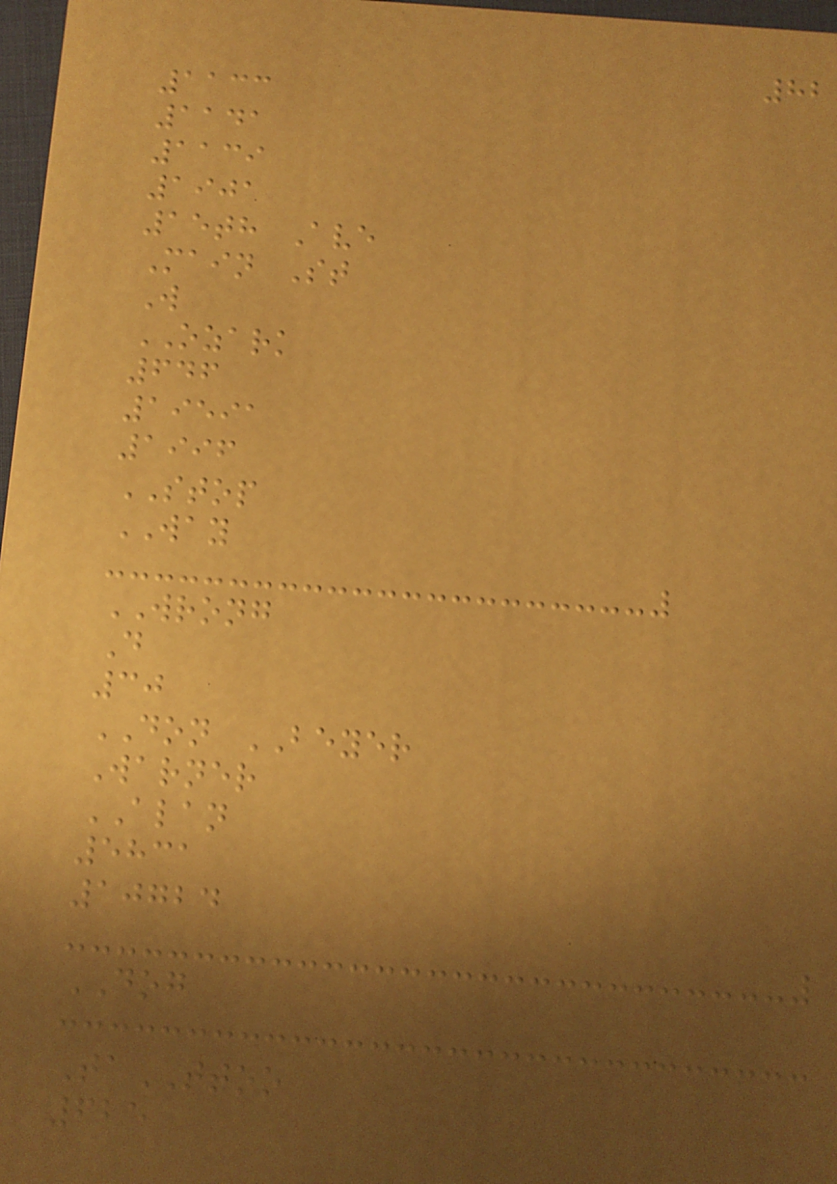82
1133
1141
1139
1901
15th Ave
Main St
W
OZARK
646
19591
1996
STOP
WAY
WRONG
D
30
DON BEYER
Warner
ALAN
5831
10724
DOG
TaTTOO
625
